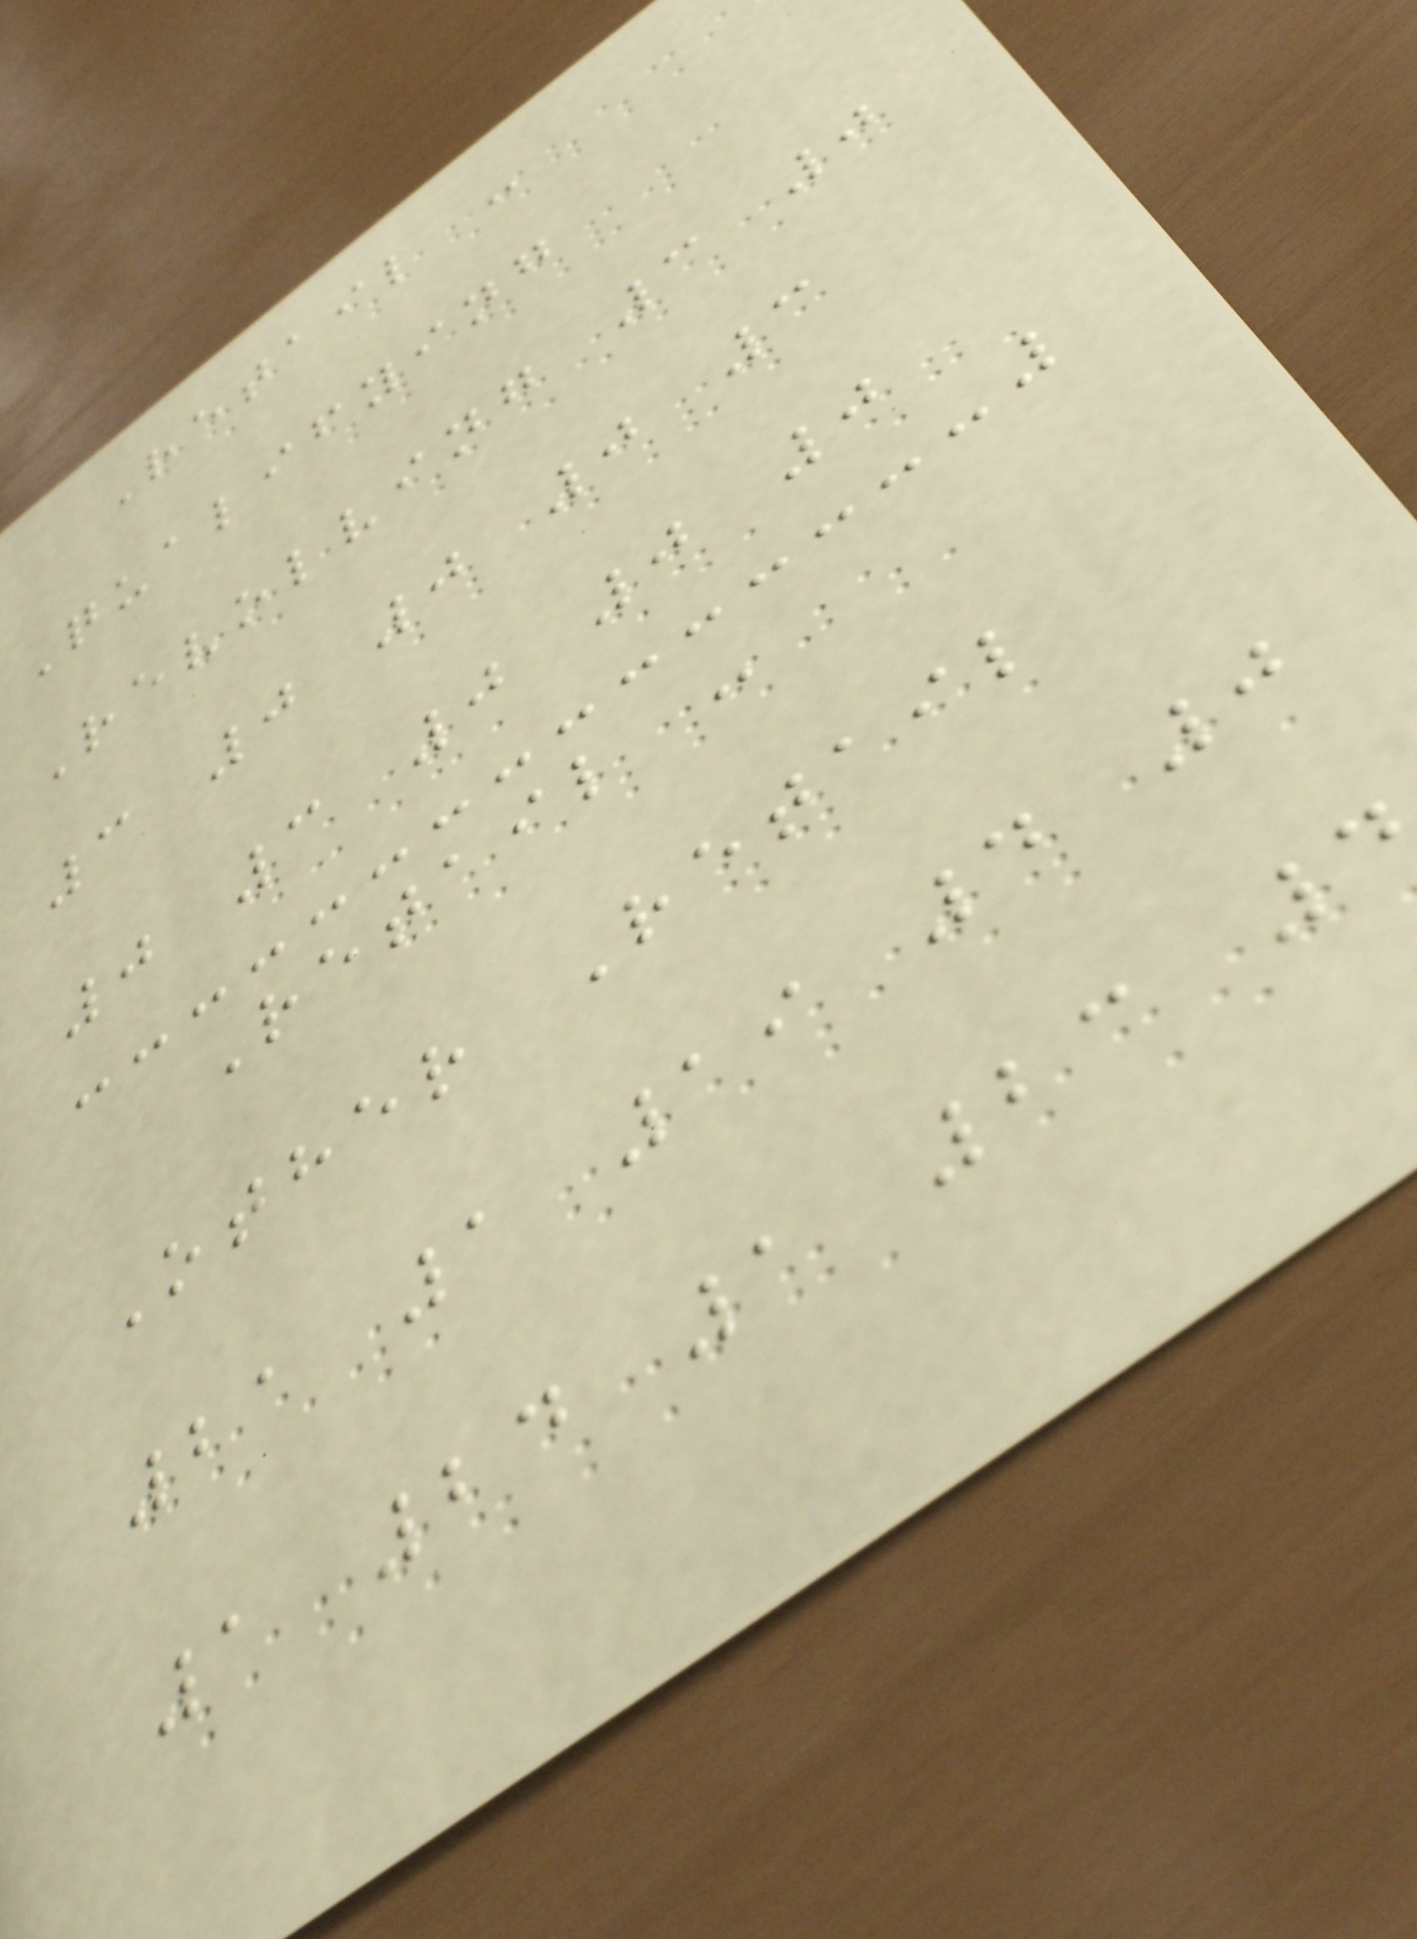Retail -
Qualifying
Revolving 3 0
3 0 0 0 3
0 3 0 0 0
Retail -
Other Retail
21 1 19 4 0
1 24 1 23 4
